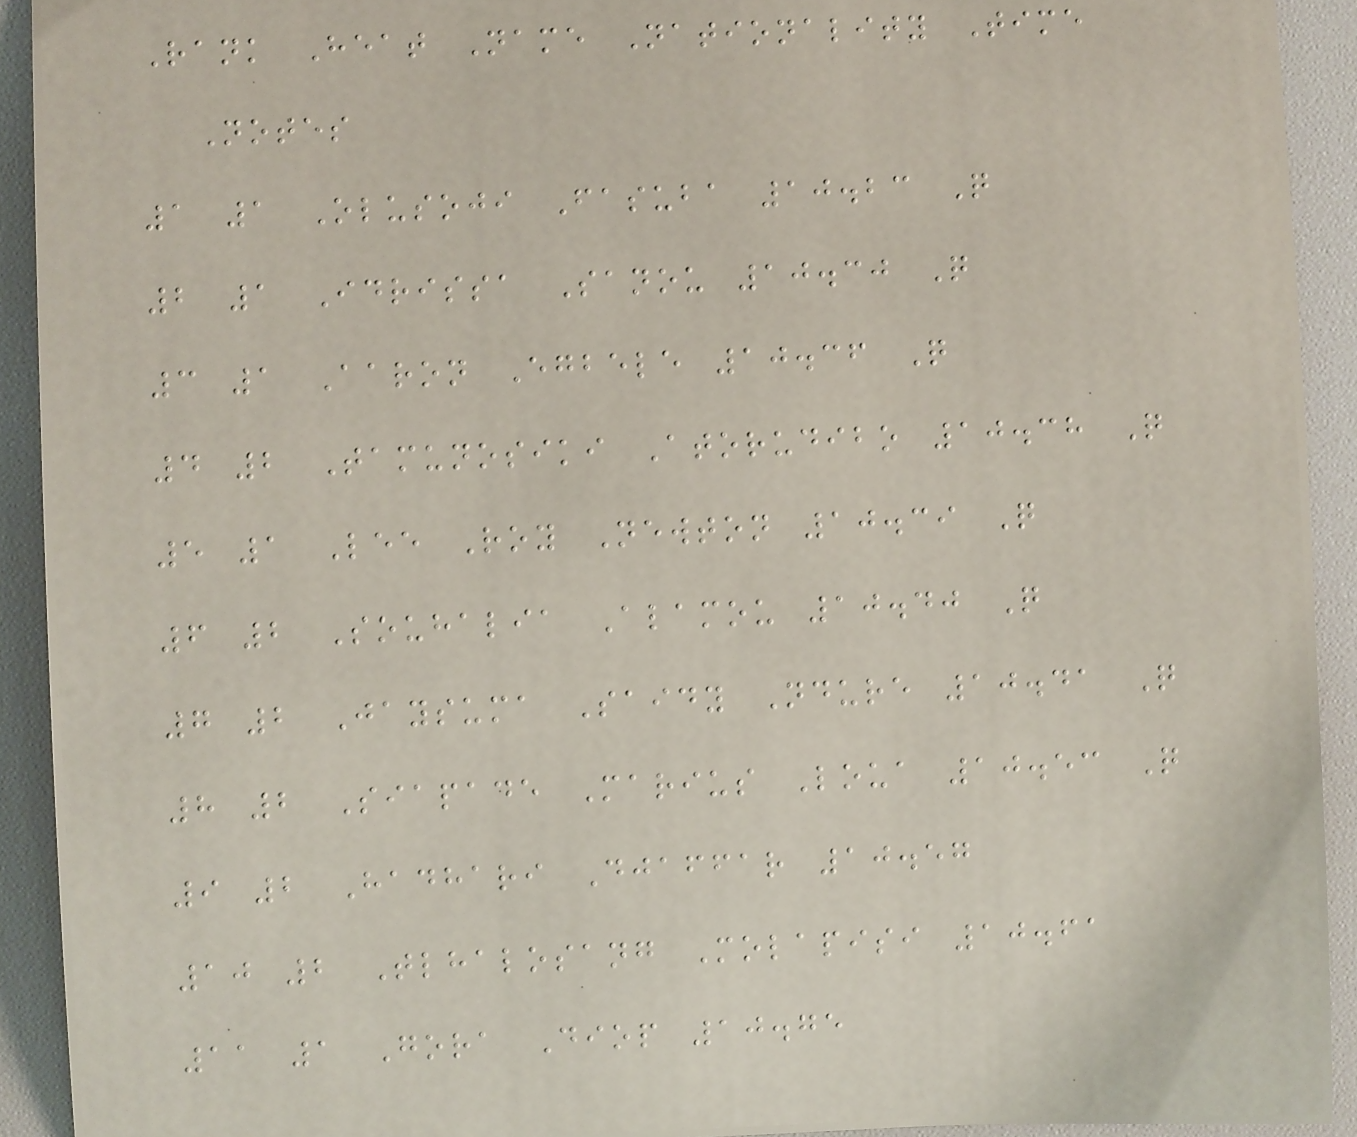Rank Heat Name Nationality Time
Notes
1 1 Olusoji Fasuba 10.23 Q
2 1 Idrissa Sanou 10.30 Q
3 1 Aaron Egbele 10.36 Q
4 2 Tamunosiki Atorudibo 10.38 Q
5 1 Lee Roy Newton 10.39 Q
6 2 Souhalia Alamou 10.40 Q
7 2 Jaysuma Saidy Ndure 10.41 Q
8 2 Siapade Marius Loua 10.53 Q
9 2 Hadhari Djaffar 10.57
10 2 Tlhalosang Molapisi 10.61
11 1 Gora Diop 10.75
